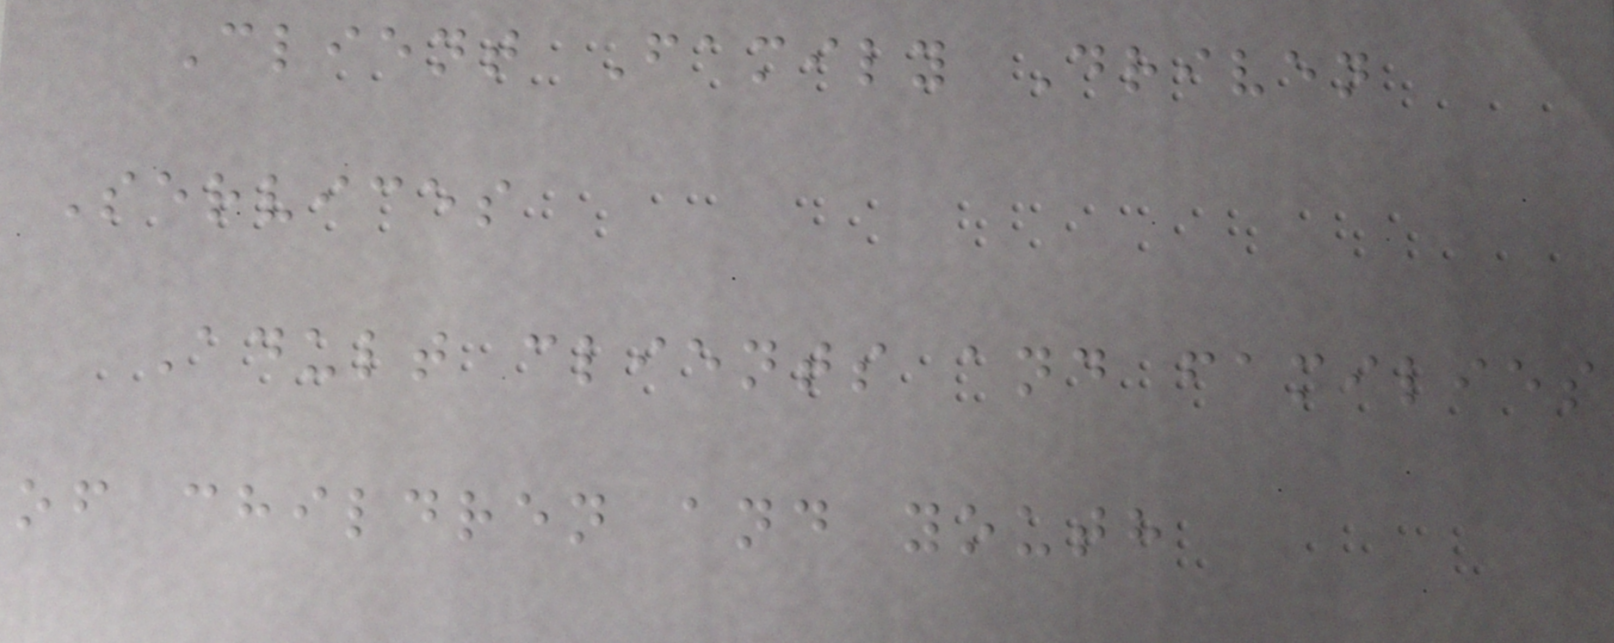Client Family Driven
Services
Adult clients and families
of children and youth
